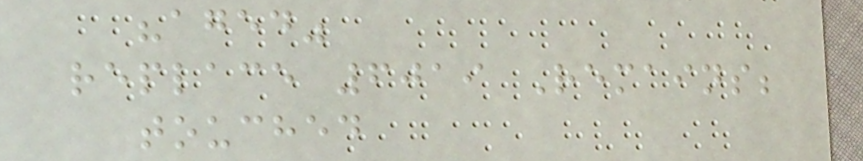"aged"
replace 6019 Remains;
touched
